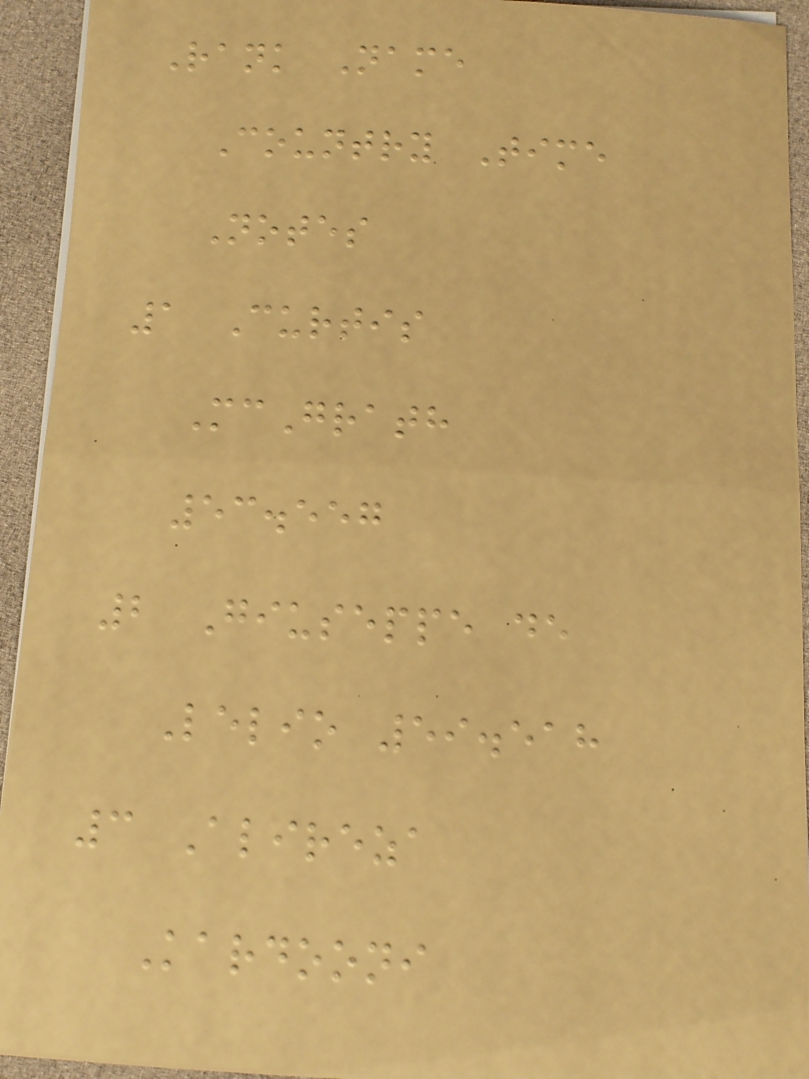Rank Name
Country Time
Notes
1 Curtis
McGrath
53.557
2 Giuseppe de
Lelio 59.518
3 Alireza
Kardooni
